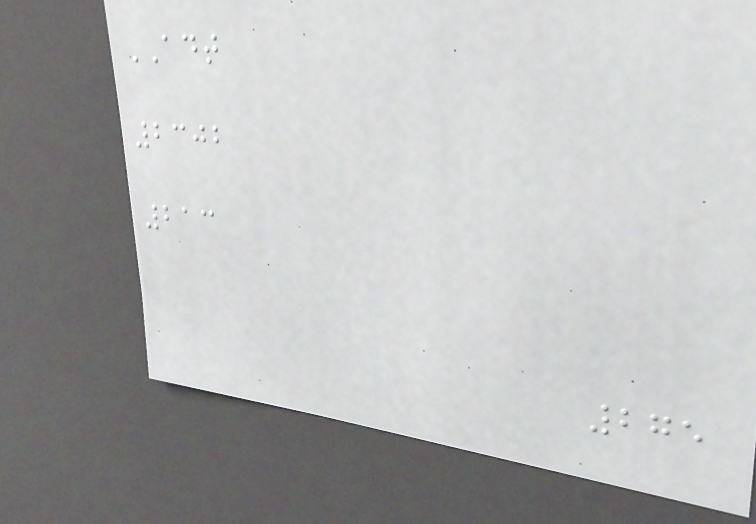ADT
2302
213
275
